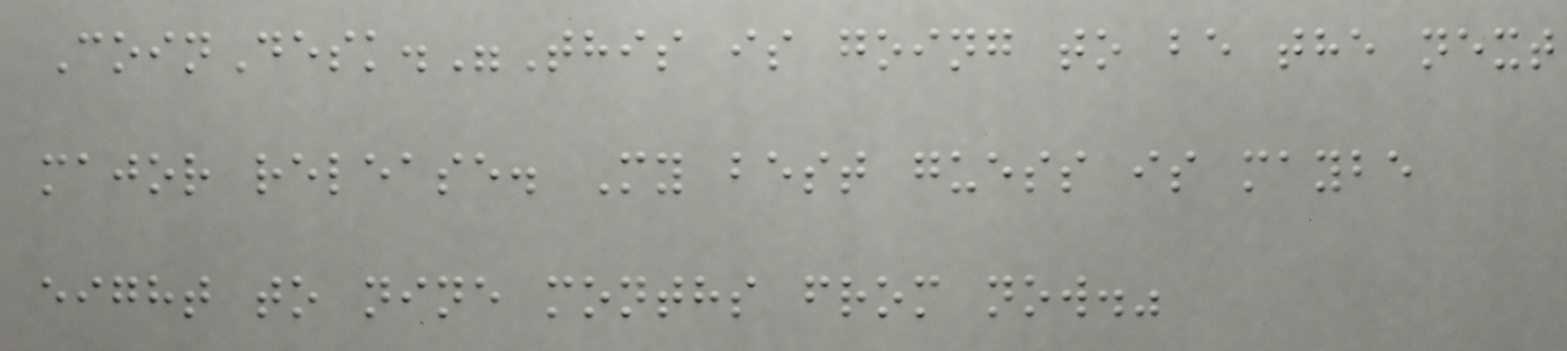CoinDesk."This is going to be the next
major release. My best guess is maybe
eight to nine months from now."
